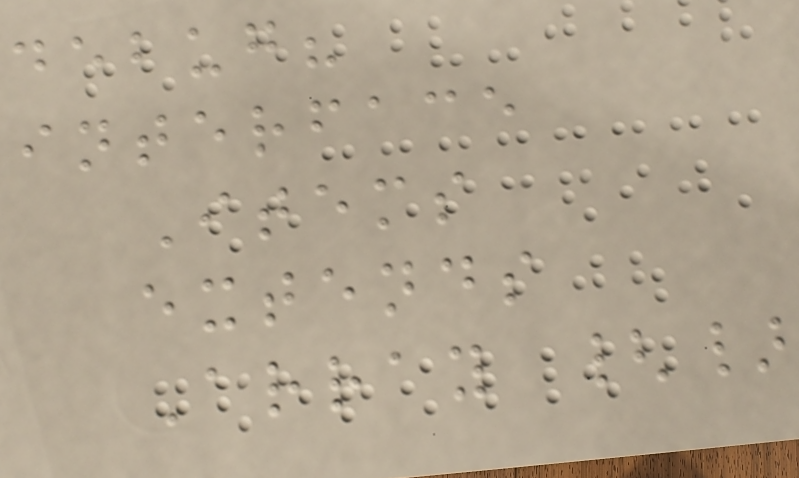debug?
interface
Items
extends
Array {}
